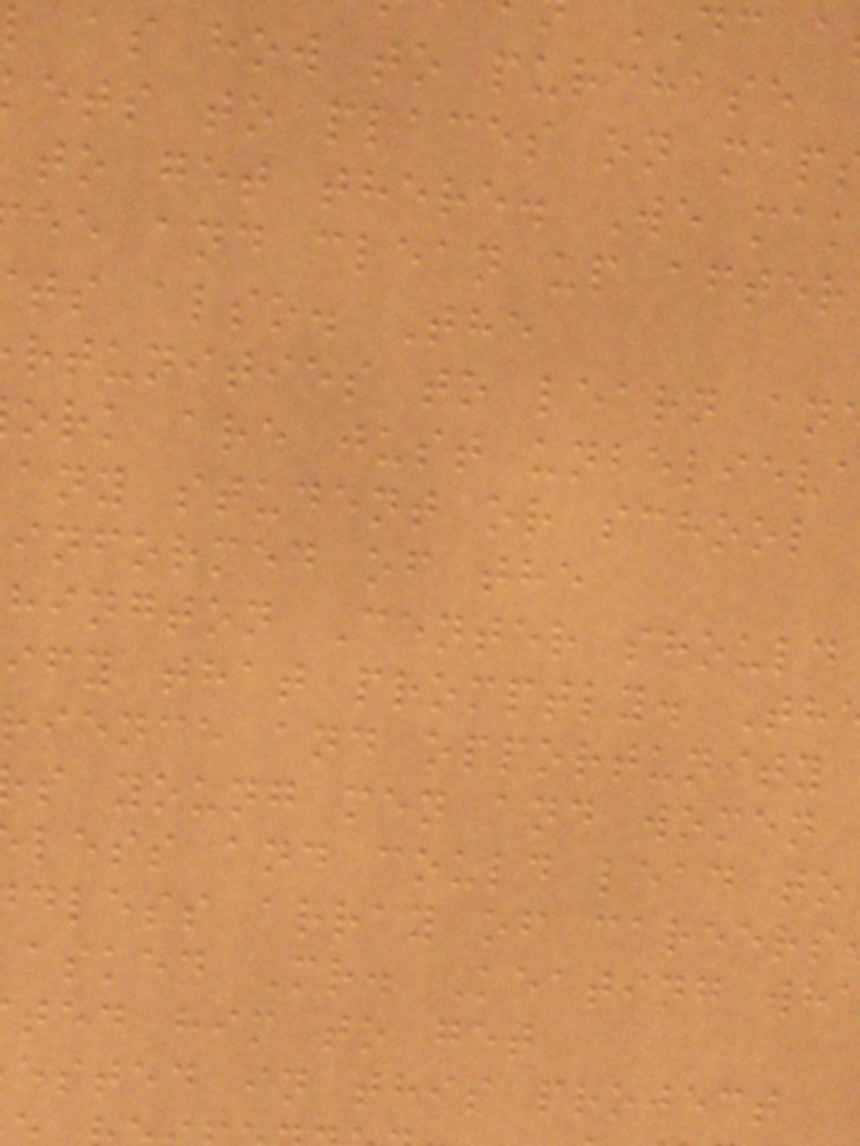l as how to purchase
ets to places on map
to get there. We mak
ee and clean up after
ts also. The
rtunities to learn an
ork are just unbeliev
any student or school
informed of the
hington Center should
ify that promptly. Th
rience and opportunity
s young men and women
less and could lead to
dless array of careers
asked Mr. Keating wh
ted him to get
ested in this project
